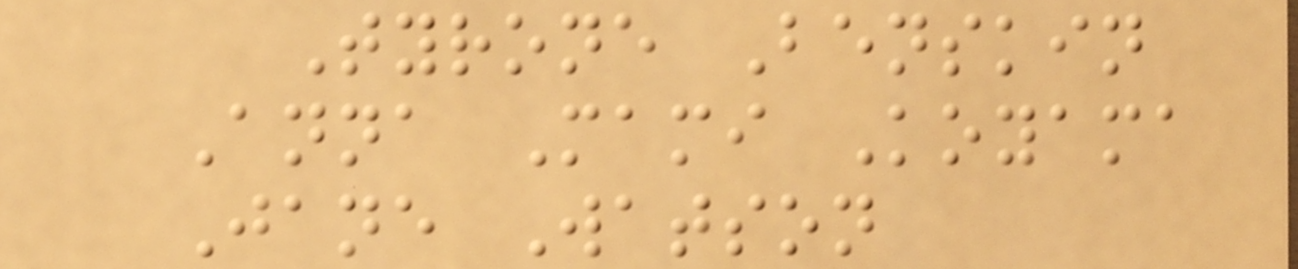Tyrone Benskin
Anna Mami Koyama
Jane Watson
